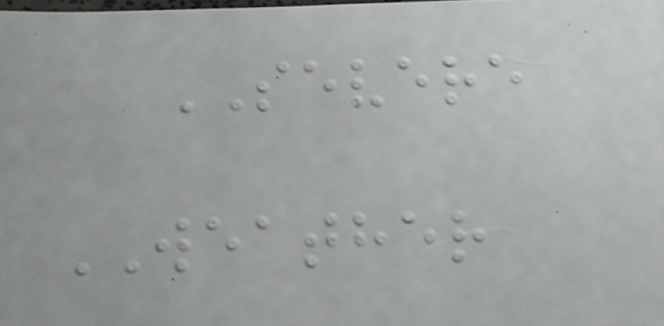SEVERE
WEATHER
